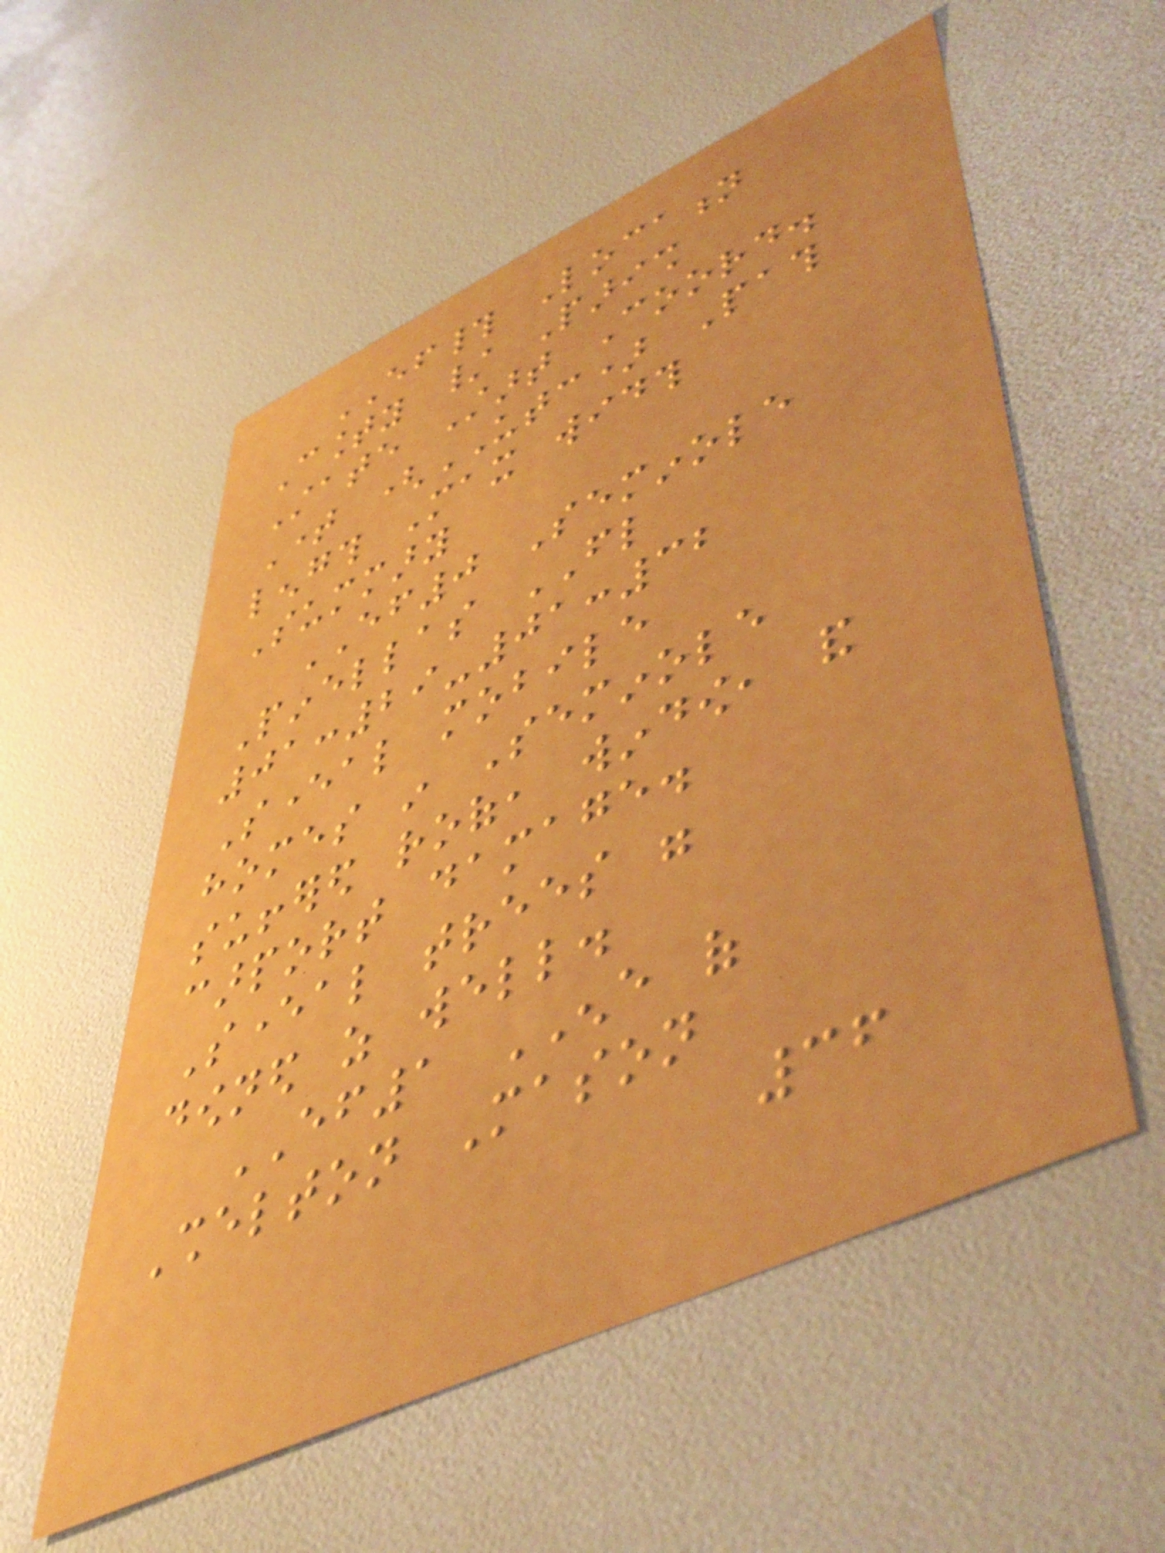EF# Location
County / Parish
State Start Coord.
Time (UTC) Path
length Max width
Summary
EF0 Seminole
Pinellas FL
01:29-01:32
Several mobile
homes in Seminole
suffered roof, window, and
carport damage.
Several trees were
downed as well.
EF1 ENE of
Shelton Mason
36
